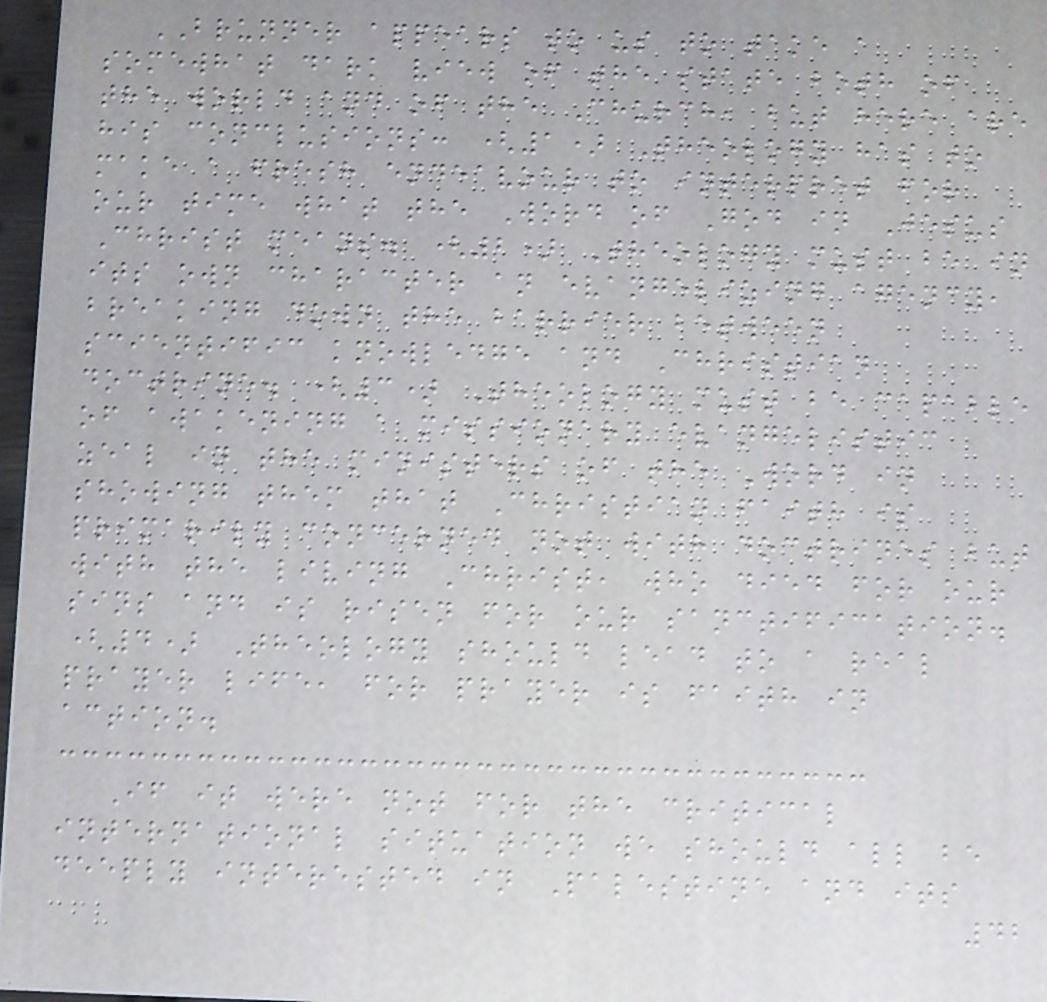BRUNNER appears to us to take a
somewhat dark view of the state both of
the world and of the Church, but here are
his conclusions: (1) Theology has to
make a fresh endeavour to interpret for
our time what the Word of God in Jesus
Christ means. (2) Theology must be in
its own character an evangelizing agency,
breaking down the barrier between
scientific knowledge and Christian
doctrine. (3) Theology must be capable
of awakening a missionary evangelistic
zeal in the ministers of the Word in
showing them that Christian faith is
primarily concerned not with doctrines but
with the living Christ, who died for our
sins and is risen for our sanctification.
(4) Theology should lead to a real
prayer life, for prayer is faith in
action.
If it were not for the critical
international situation we should all be
deeply interested in Palestine and its
42
